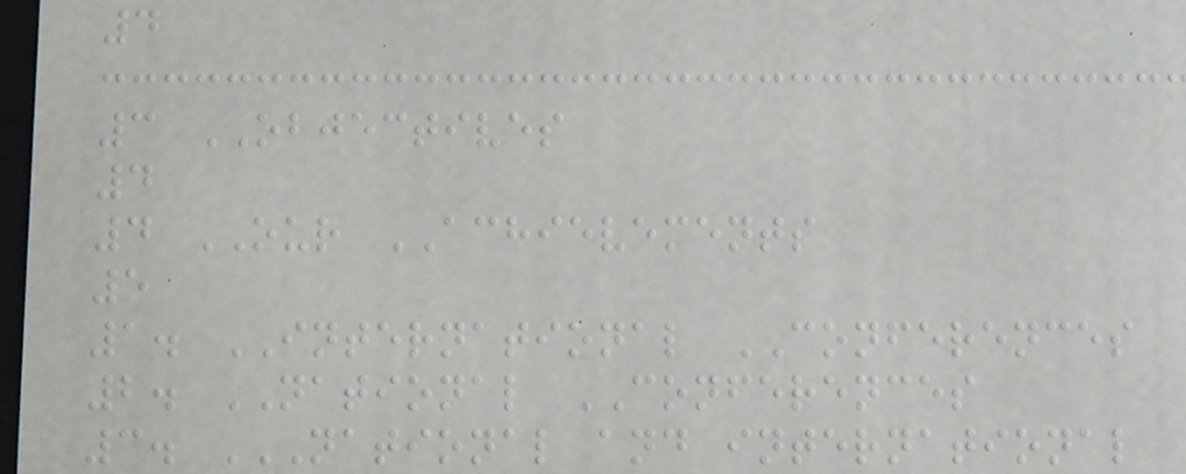4
3 OBJECTIVES
4
4 OUR ACHIEVEMENTS
5
1. INTERNATIONAL CONFERENCES
2. NATIONAL CONFERENCES
3. NATIONAL AND INTERNATIONAL
